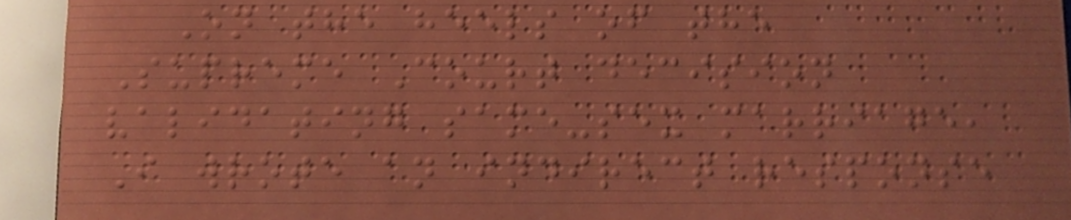On the heels of the
Supreme Court decision
validating same-sex marriage,
I wrote an indirect response
